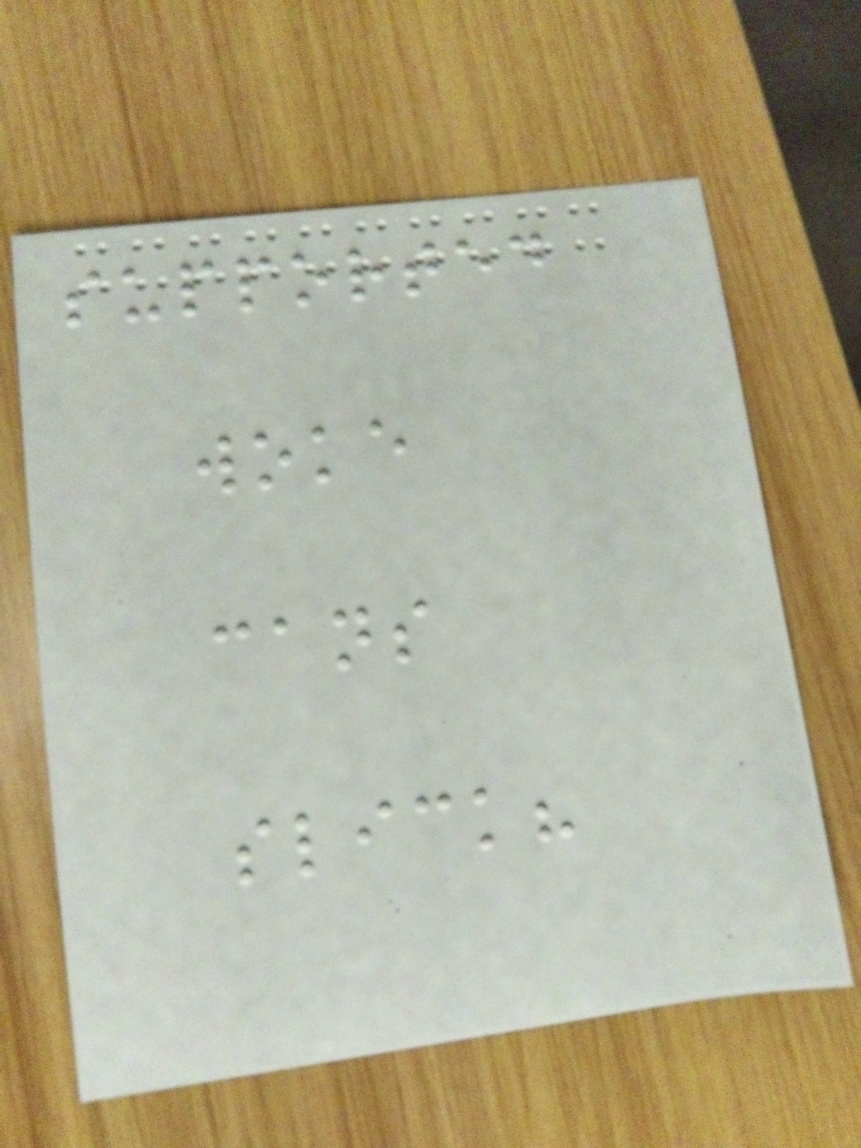supported
woke
cans
slick?
